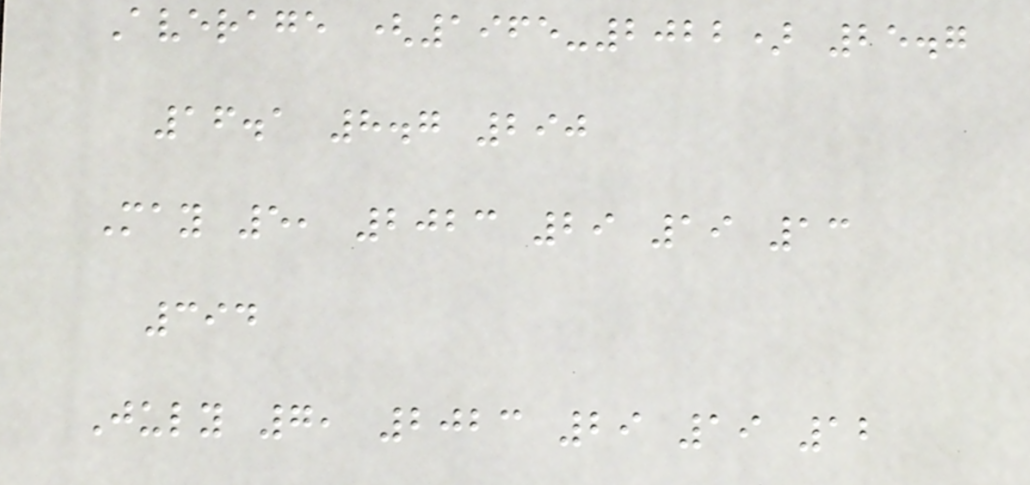Average (1965-2022) 25.7
16.1 8.7 290
May 5, 2023 29 19 13
394
July 7, 2023 29 19 12
